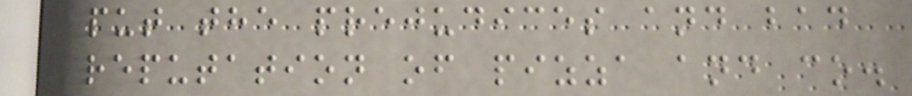put the prejudices and bad
reputation of pizza and co.
